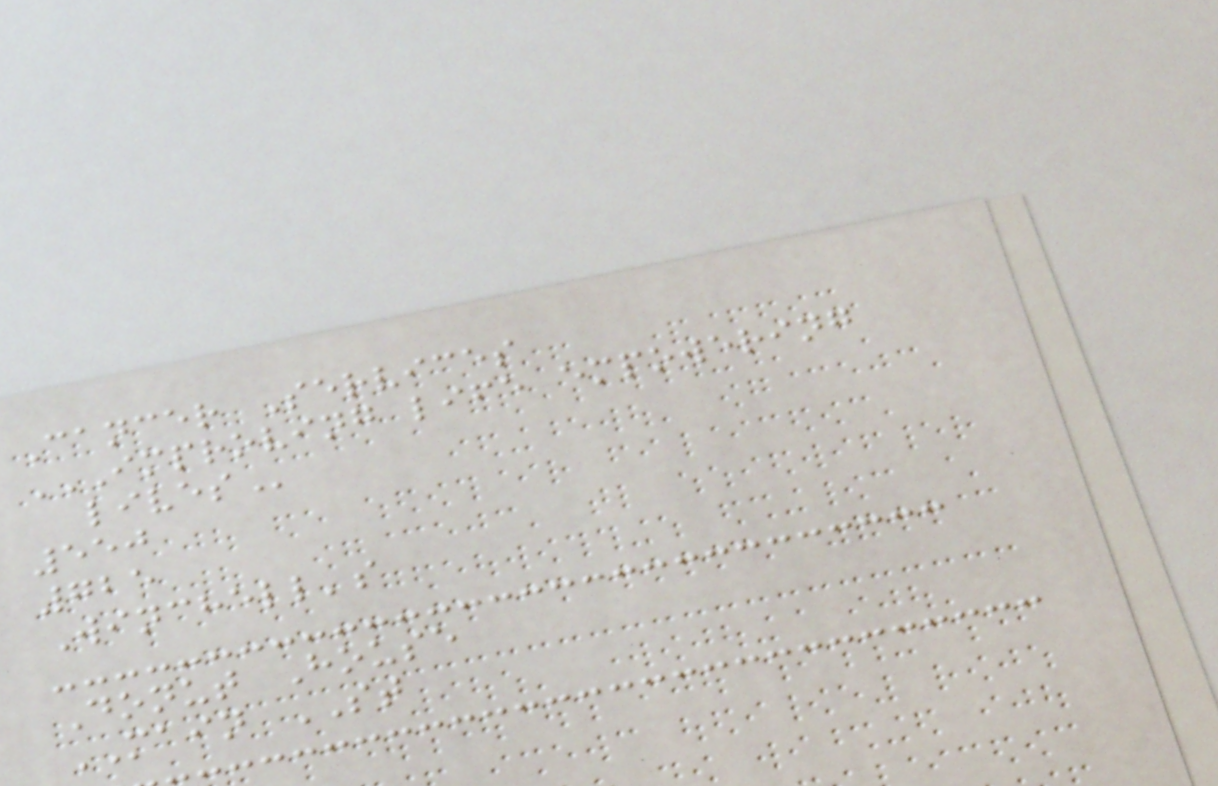Cancer Services
IMPROVING LIFE EMPOWERING
LIVES
550
725
Winchell's
Donut House
MAIN ST
